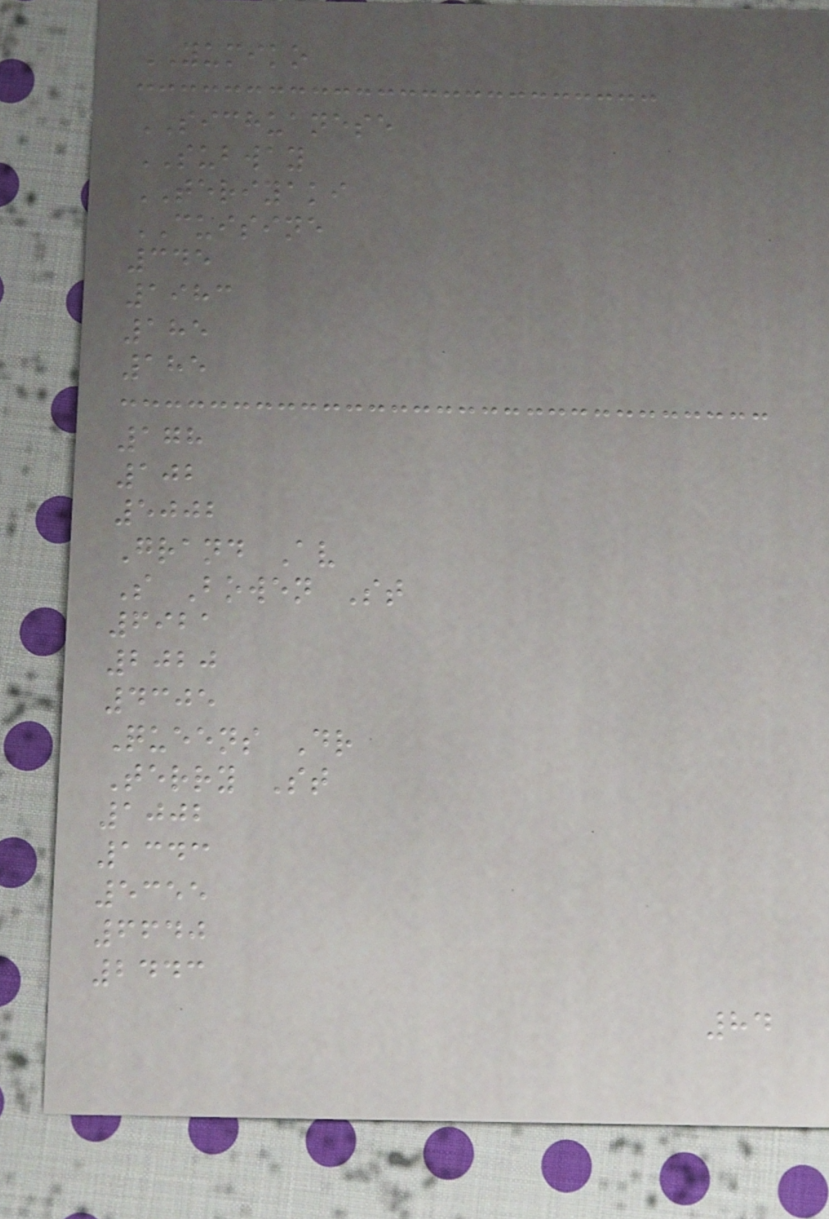YUMIKO
SICHUANESE
SUBWAY
TERIYAKI
CUISINE
345
1983
185
185
178
102
5002
Grand Av
S Bowen St
6921
2020
4305
Queens Dr
Terry St
1002
1343
5355
6640
2443
84
